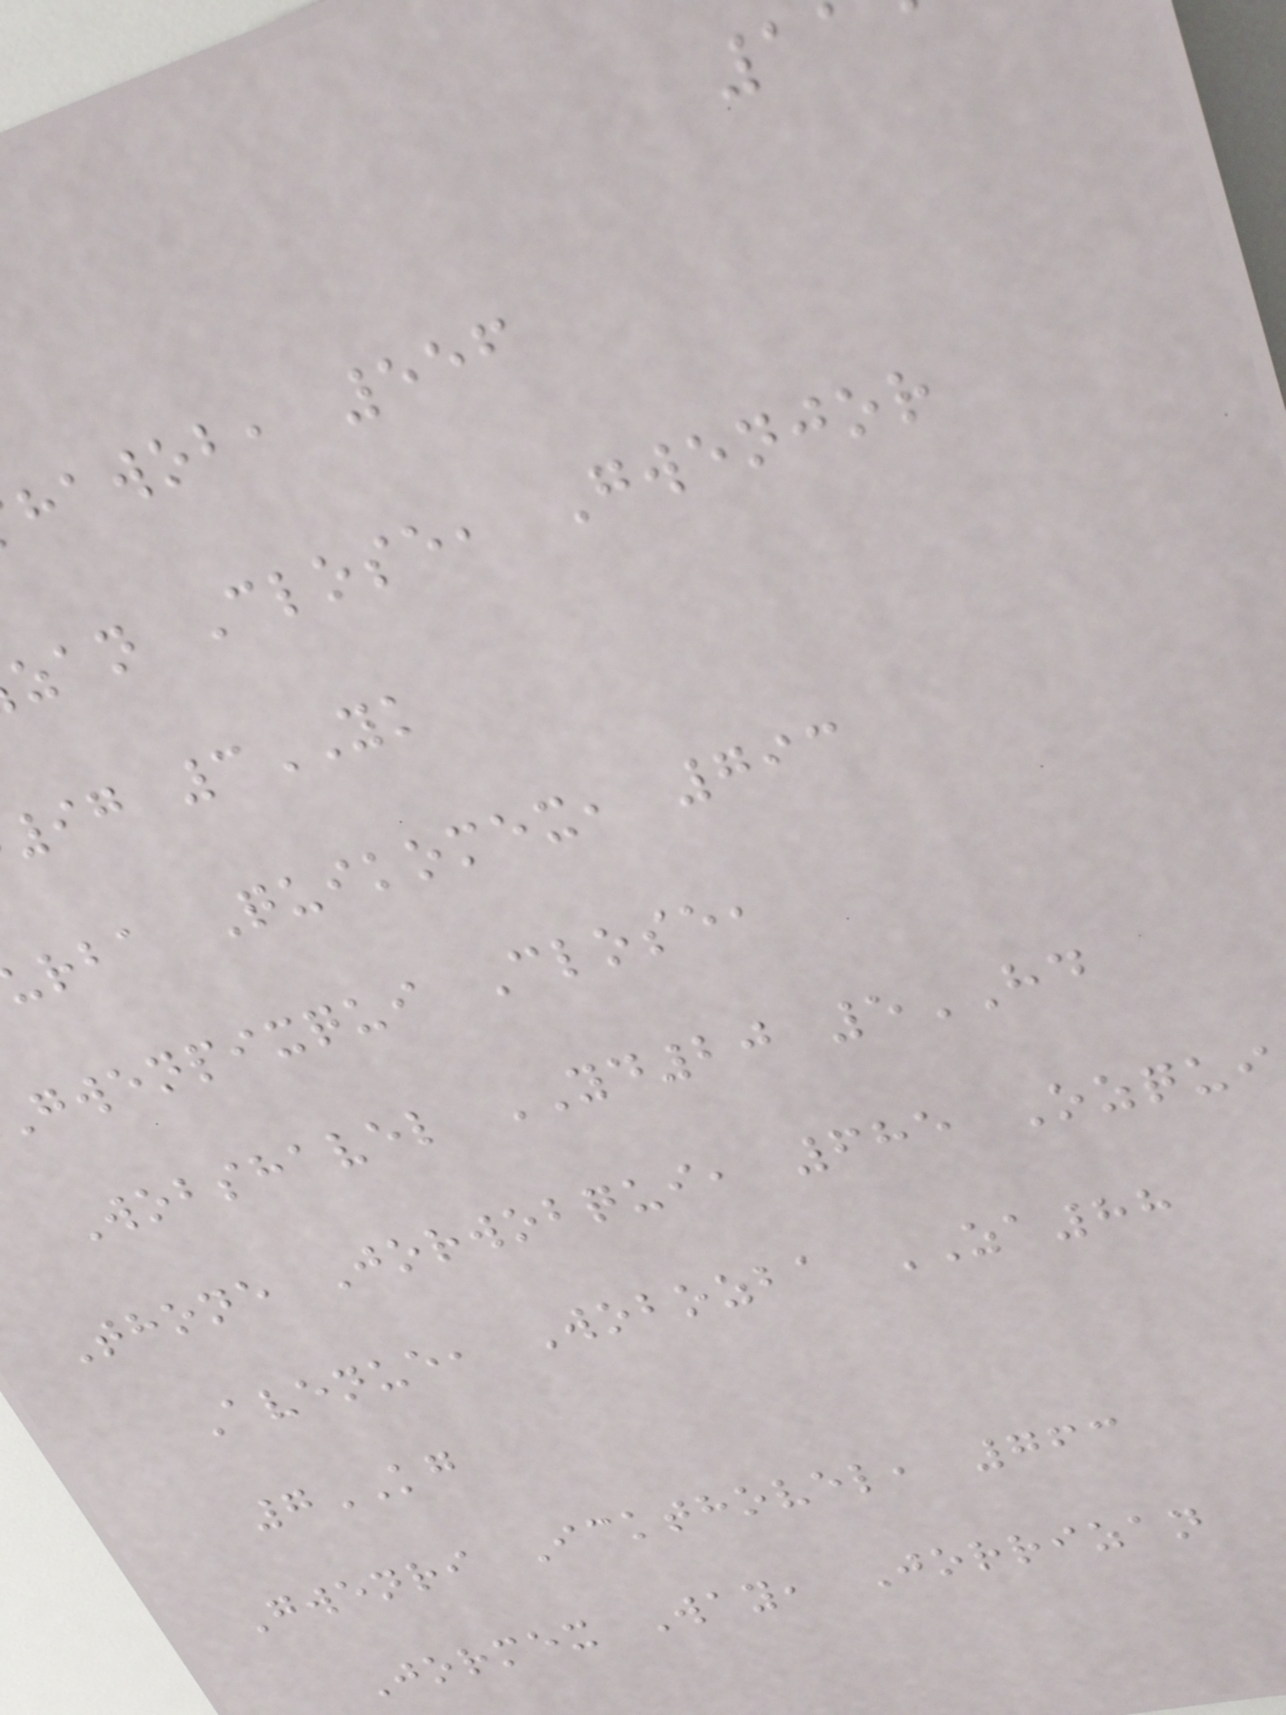hawob, 556
zan Close, Gwenjor
97 3YK
rba Quikomex, 793
gwenpixqui Close,
Wobshavel YD20 5HD
Thone Jorwobqui, 685 Ozqui
Avenue, Wobozba ZA88
7KG
Gwenri Ickthovel, 763
Jormex Way, Jorrizan
